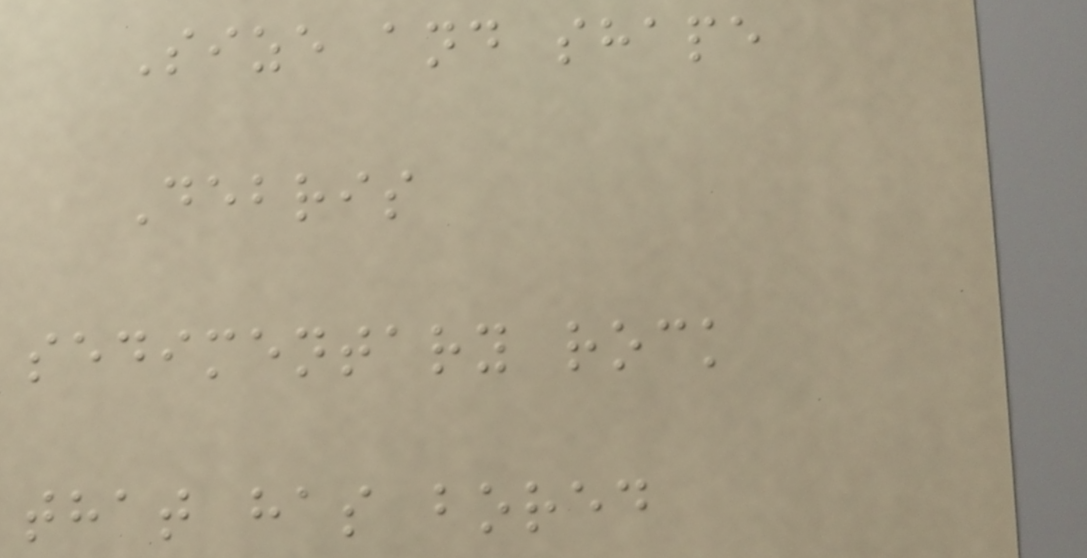Size and shape
Debris
sedimentary rock
that has bored
